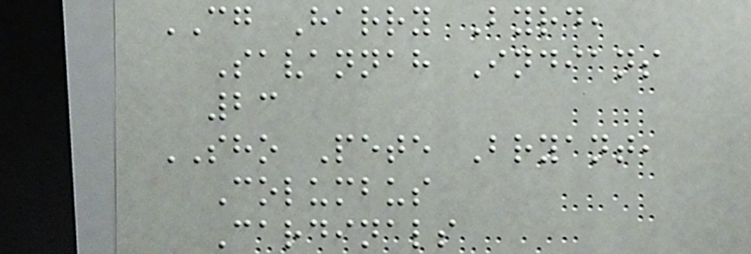CG Harry Byrd,
Savannah Indians
23
SHO Pete Bryant,
Columbus
Cardinals
